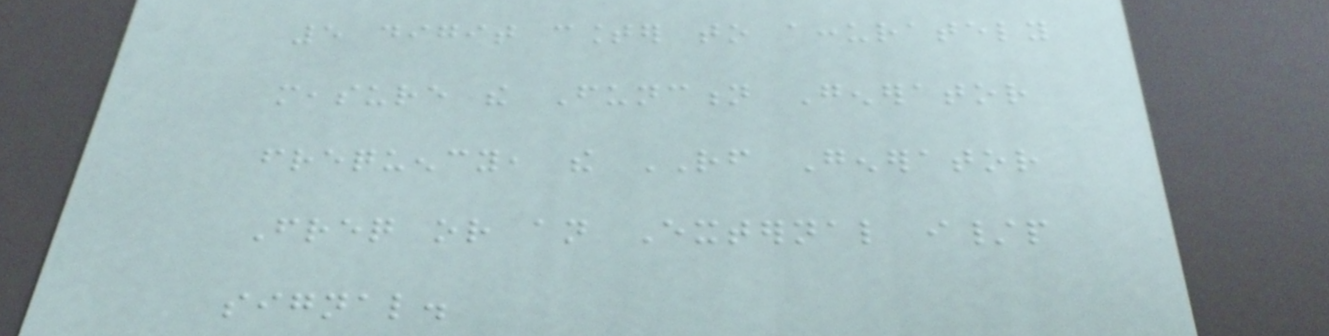5 digit counter to accurately
measure the Function Generator
frequency, the RF Generator
Freq or an External i/p
signal.
